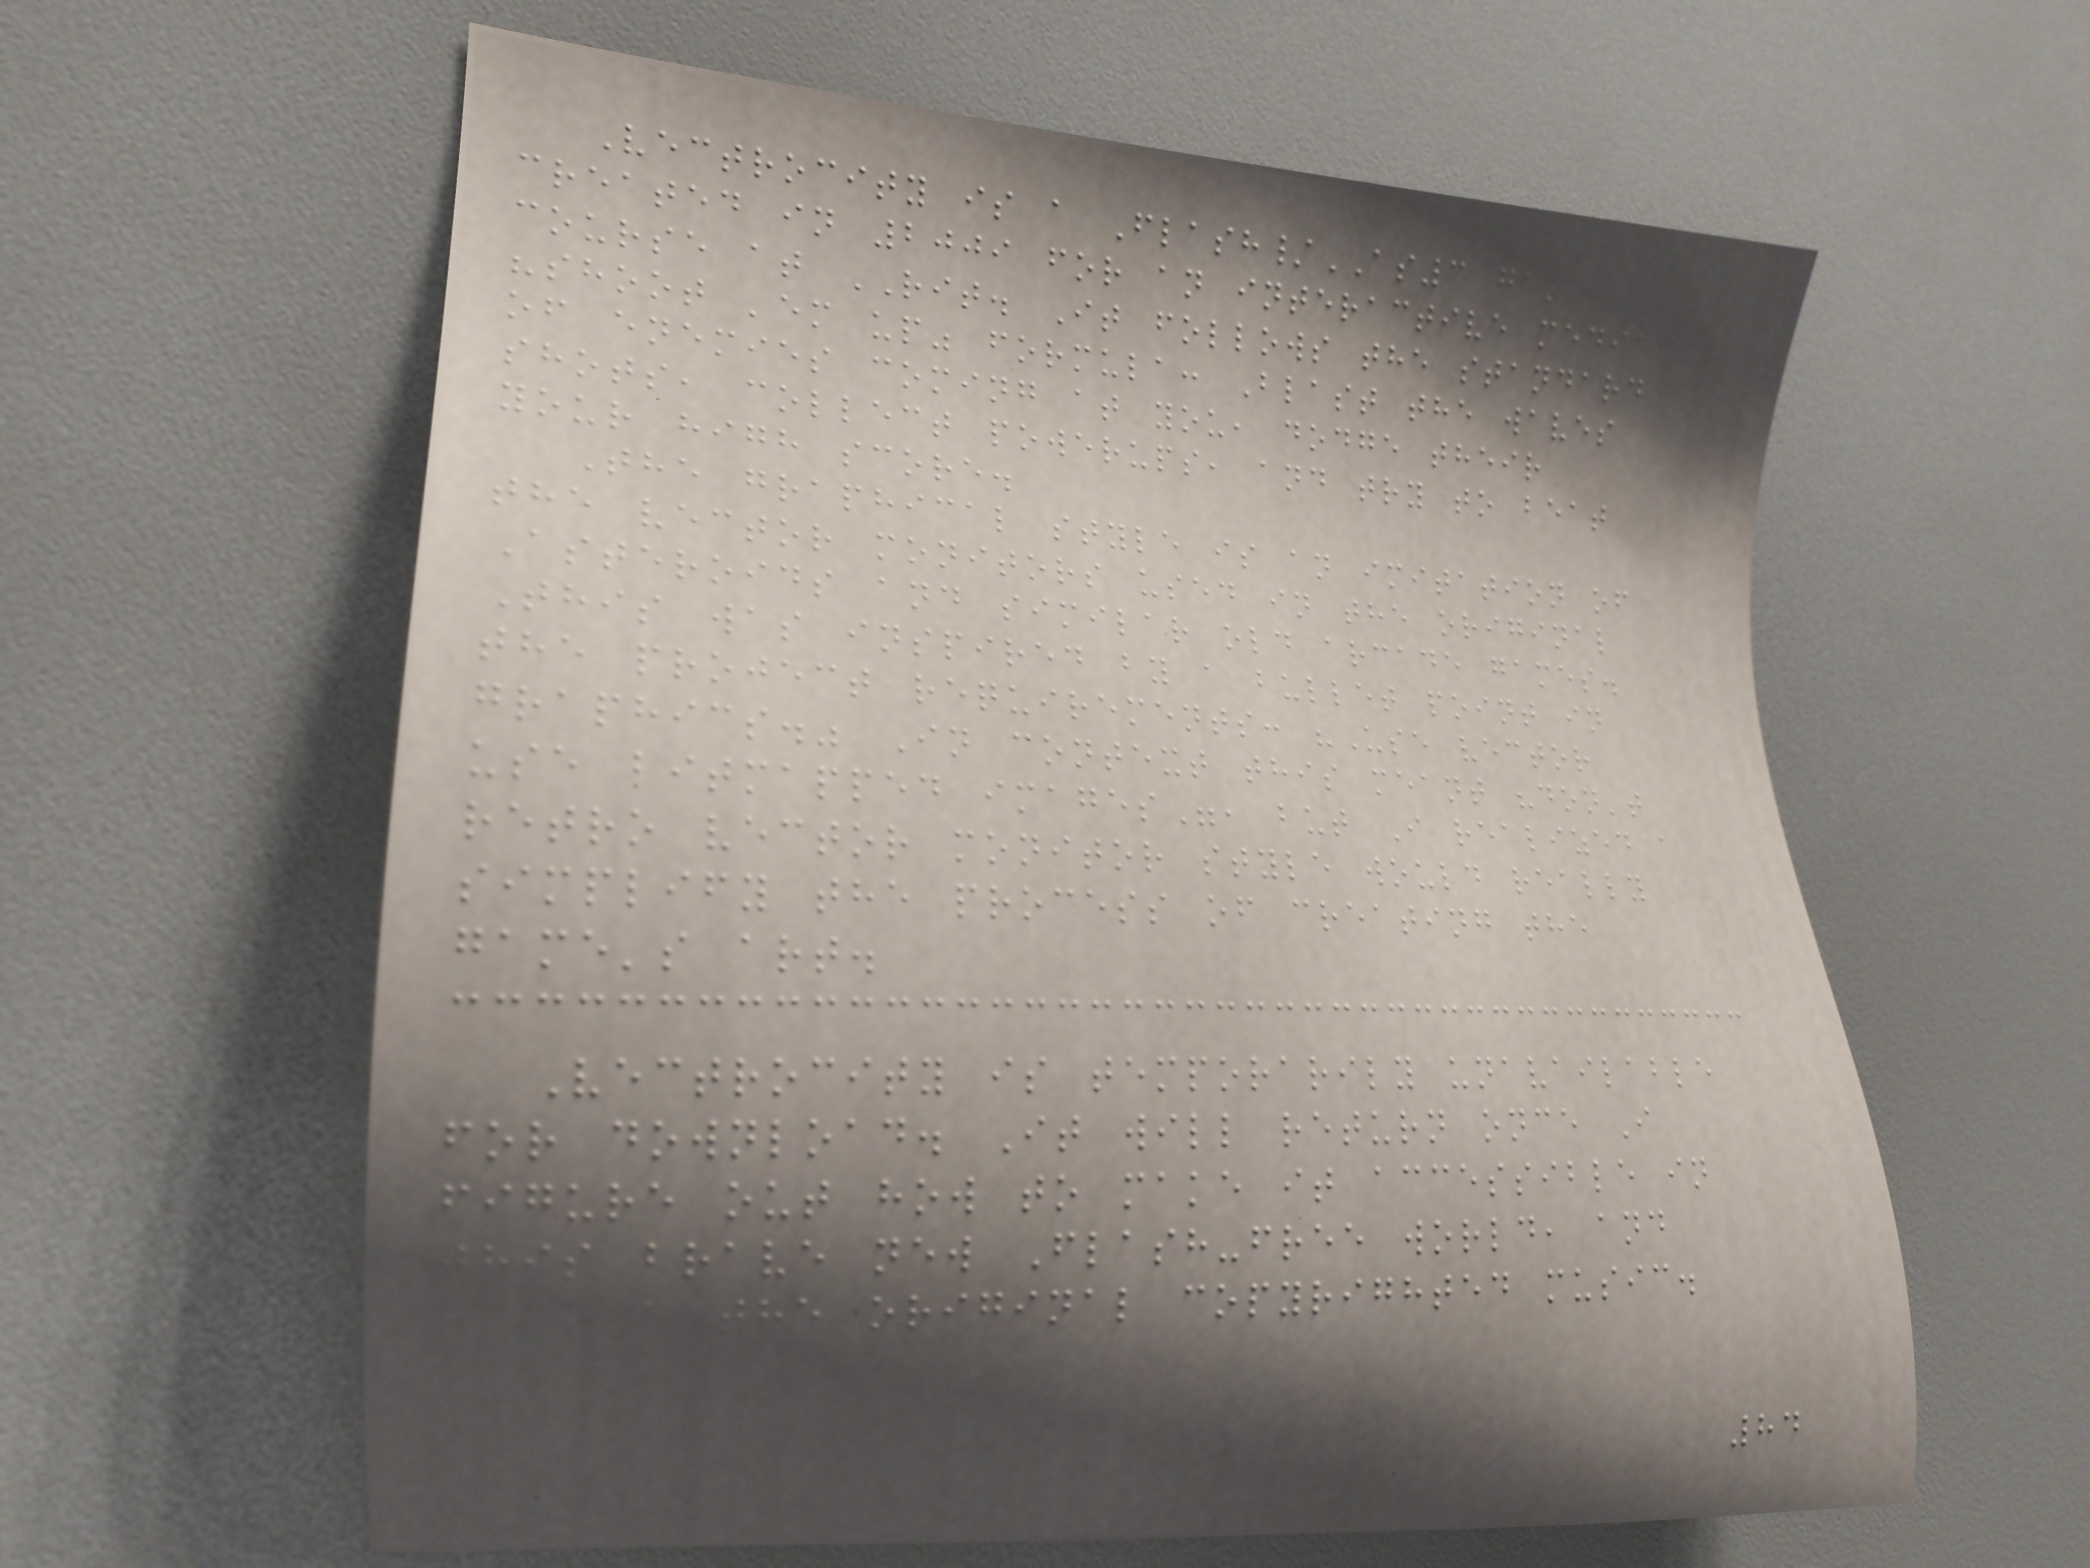Vectrocity is a Flash/AS3 game I
created in 2009 for an interactive media
course at RIT. It follows the standard
"shoot 'em up" formula: Blast the waves
of enemies coming at you, dodge their
shots, collect powerups, and try to beat
your high score.
The graphical style is an imitation of
the vector monitors used in the original
Asteroids and similar old arcade games.
This was inspired by a bullet point in
the project requirements: "Use vector
graphics." In context this meant "don't
use bitmapped images", but I realized a
retro vector monitor style would really
simplify the process of creating the
game's art.
Vectrocity is temporarily unavailable
for download. It will return once I
figure out how to make it accessible in
this brave new Flash-free world, and
remove the original copyrighted music.
84
